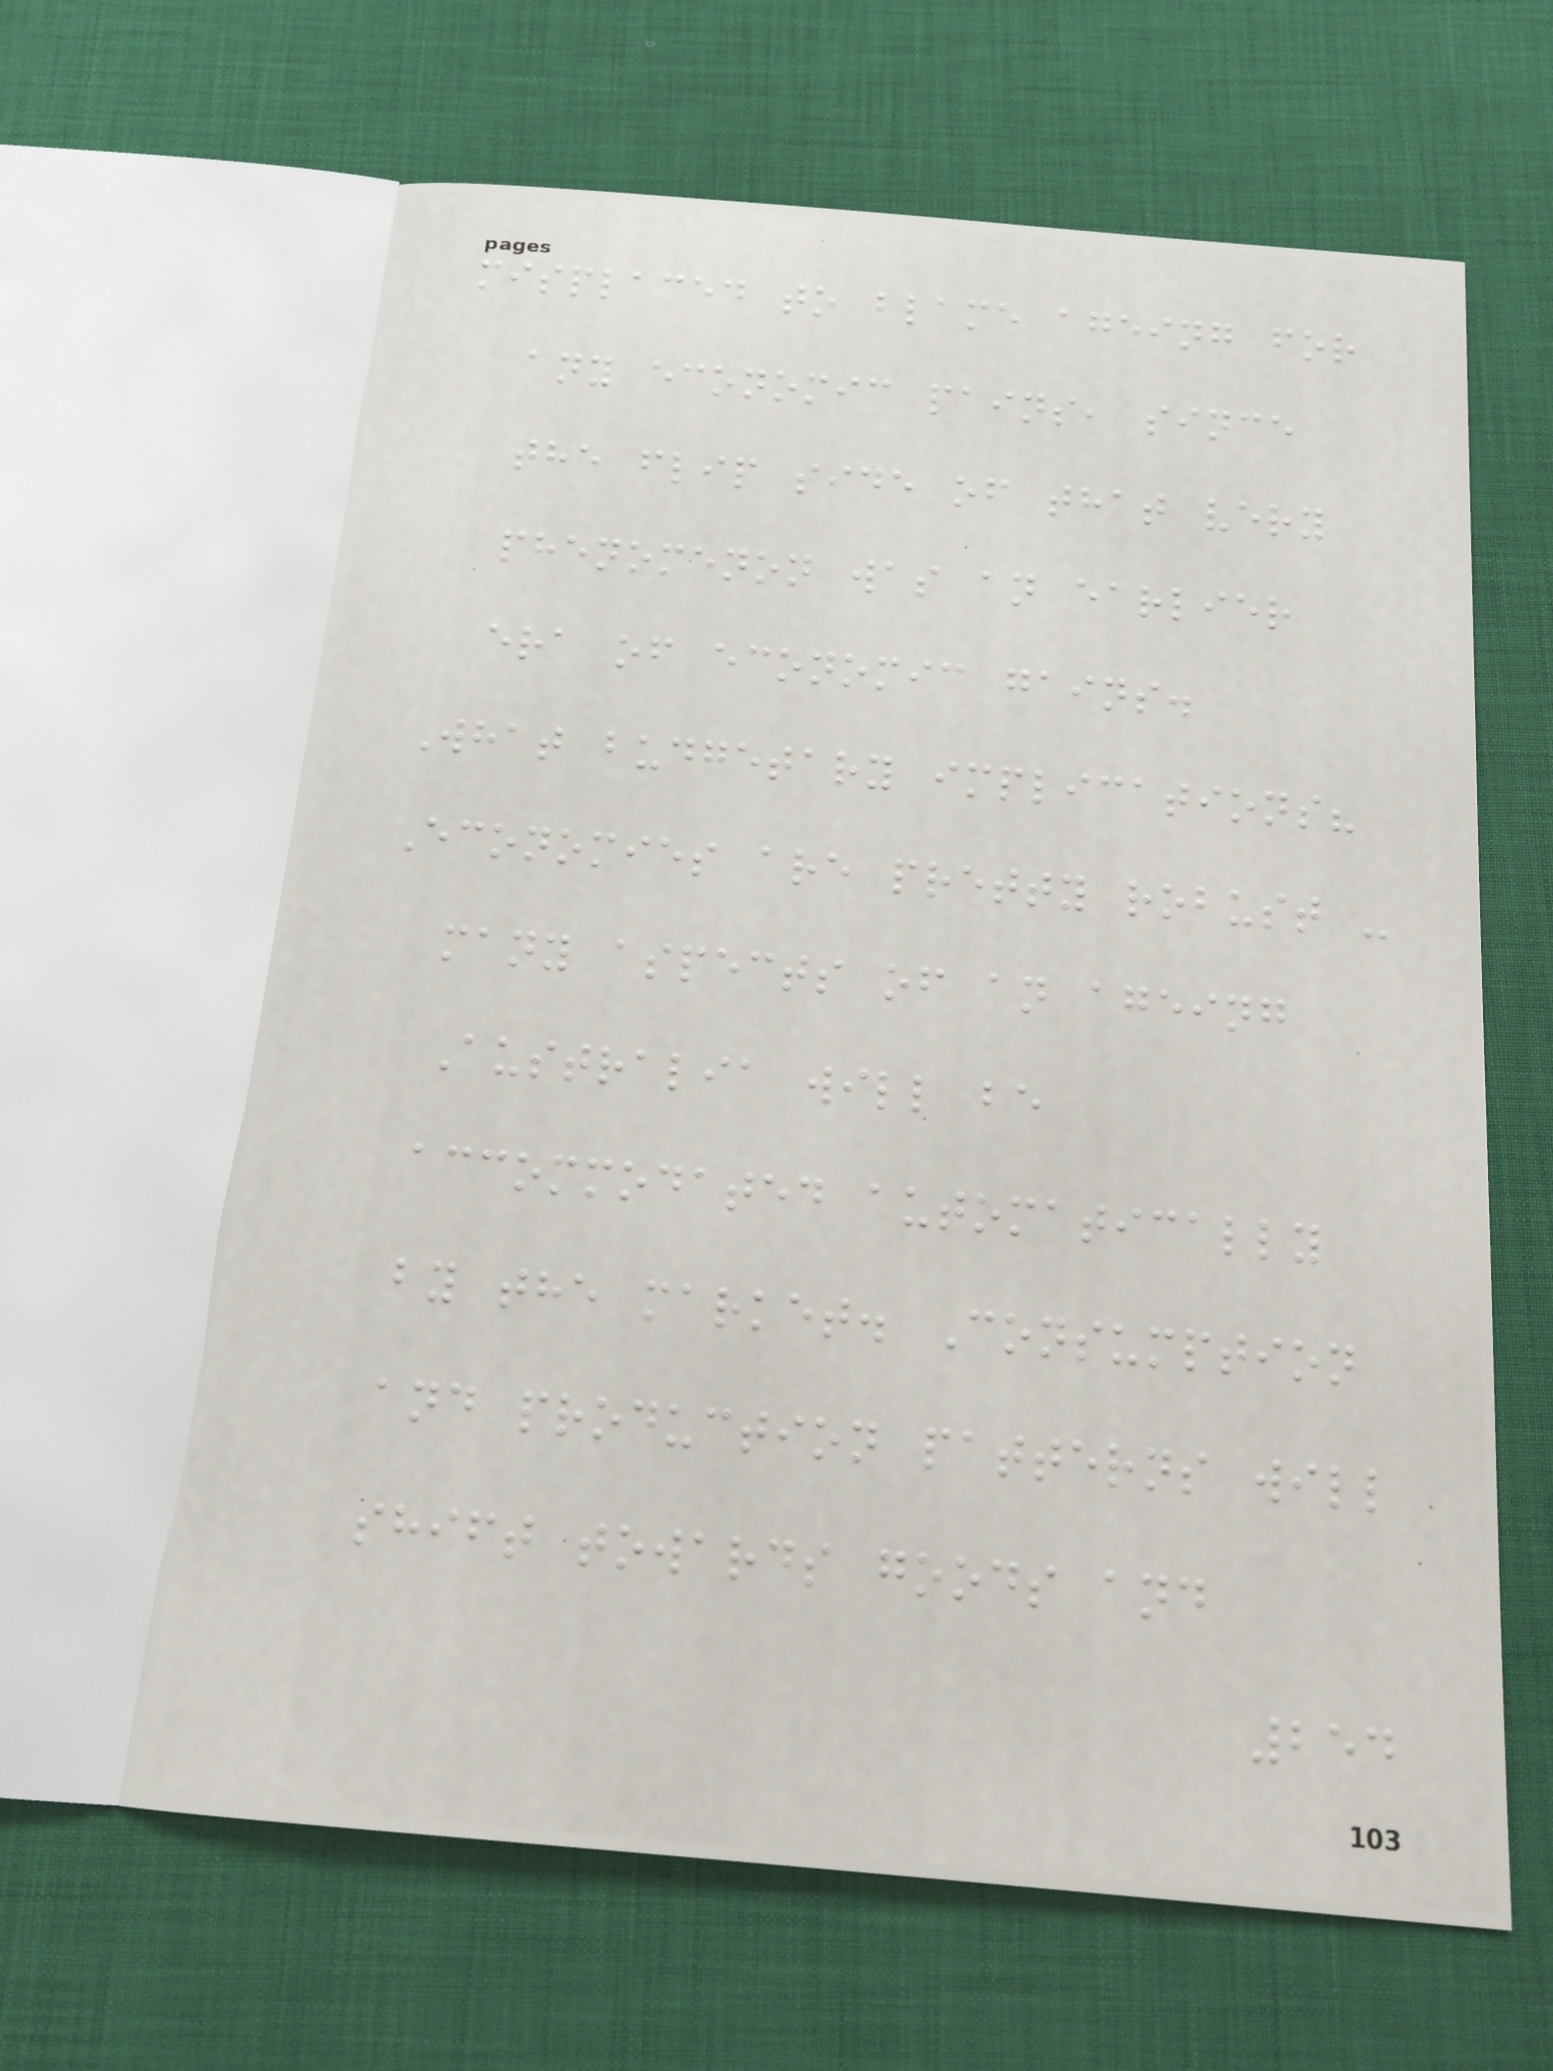misplaced to blame ageing for
any economic pains, since
the flip side of that very
phenomenon was an earlier
era of economic gains.
What budgetary implications?
Economies are pretty robust -
many aspects of an ageing
Australia will be
accommodated automatically
by the market. Consumption
and production patterns will
shift towards goods and
254
